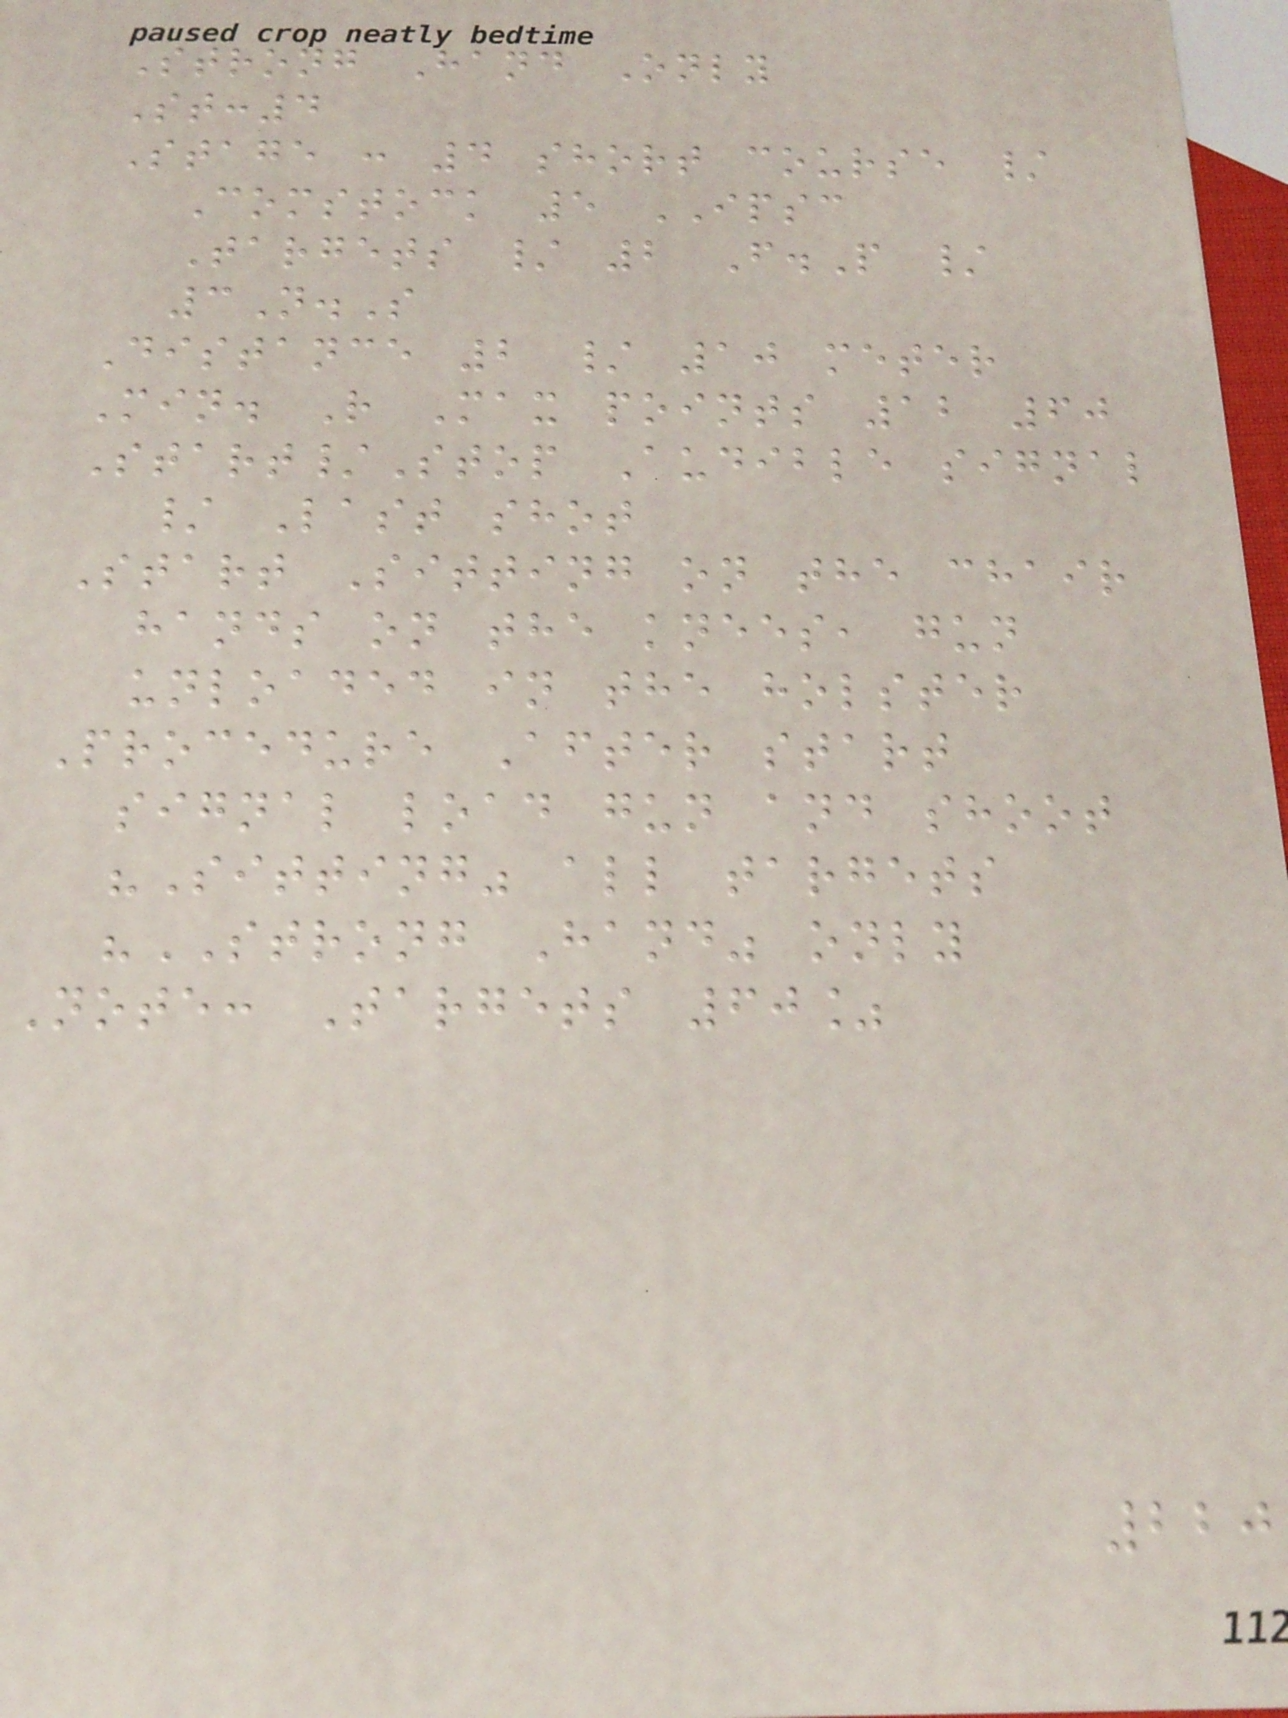Strong Hand Only
St:4
Stage : 4 short course /
Comstock 5 IPSC
Targets / 2 F.P /
3N.S
Distance 2 / 10 meter
Min. R Max points 12 60
Start/Stop Audible signal
/ Last shot
Start Sitting on the chair
hands on the knees, gun
unloaded in the holster
Procedure After start
signal load gun and shoot
"Sitting" all targets
"STRONG Hand" only
Note: Targets 60%
220
